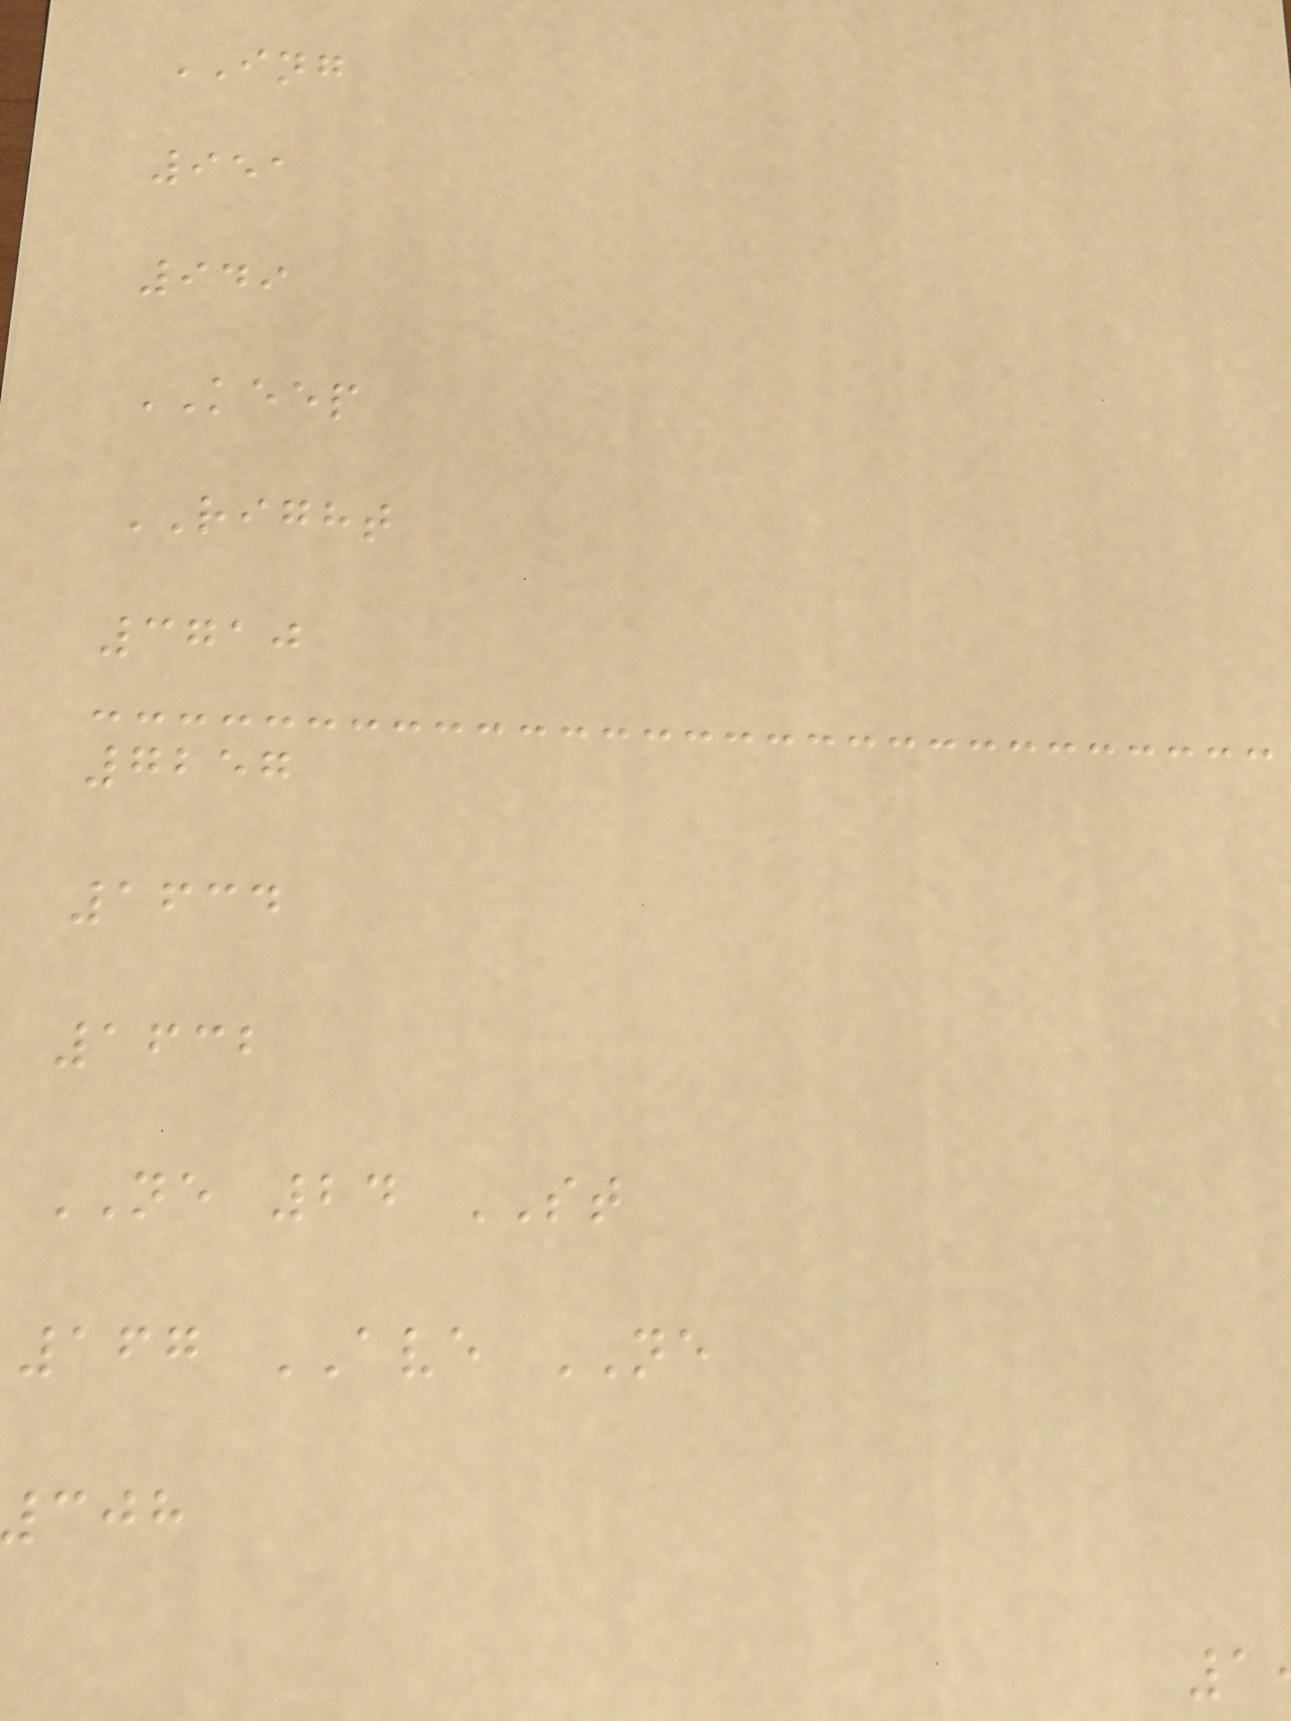ING
951
949
KEEP
RIGHT
3710
7257
1634
1632
NE 24 ST
167 AVE NE
